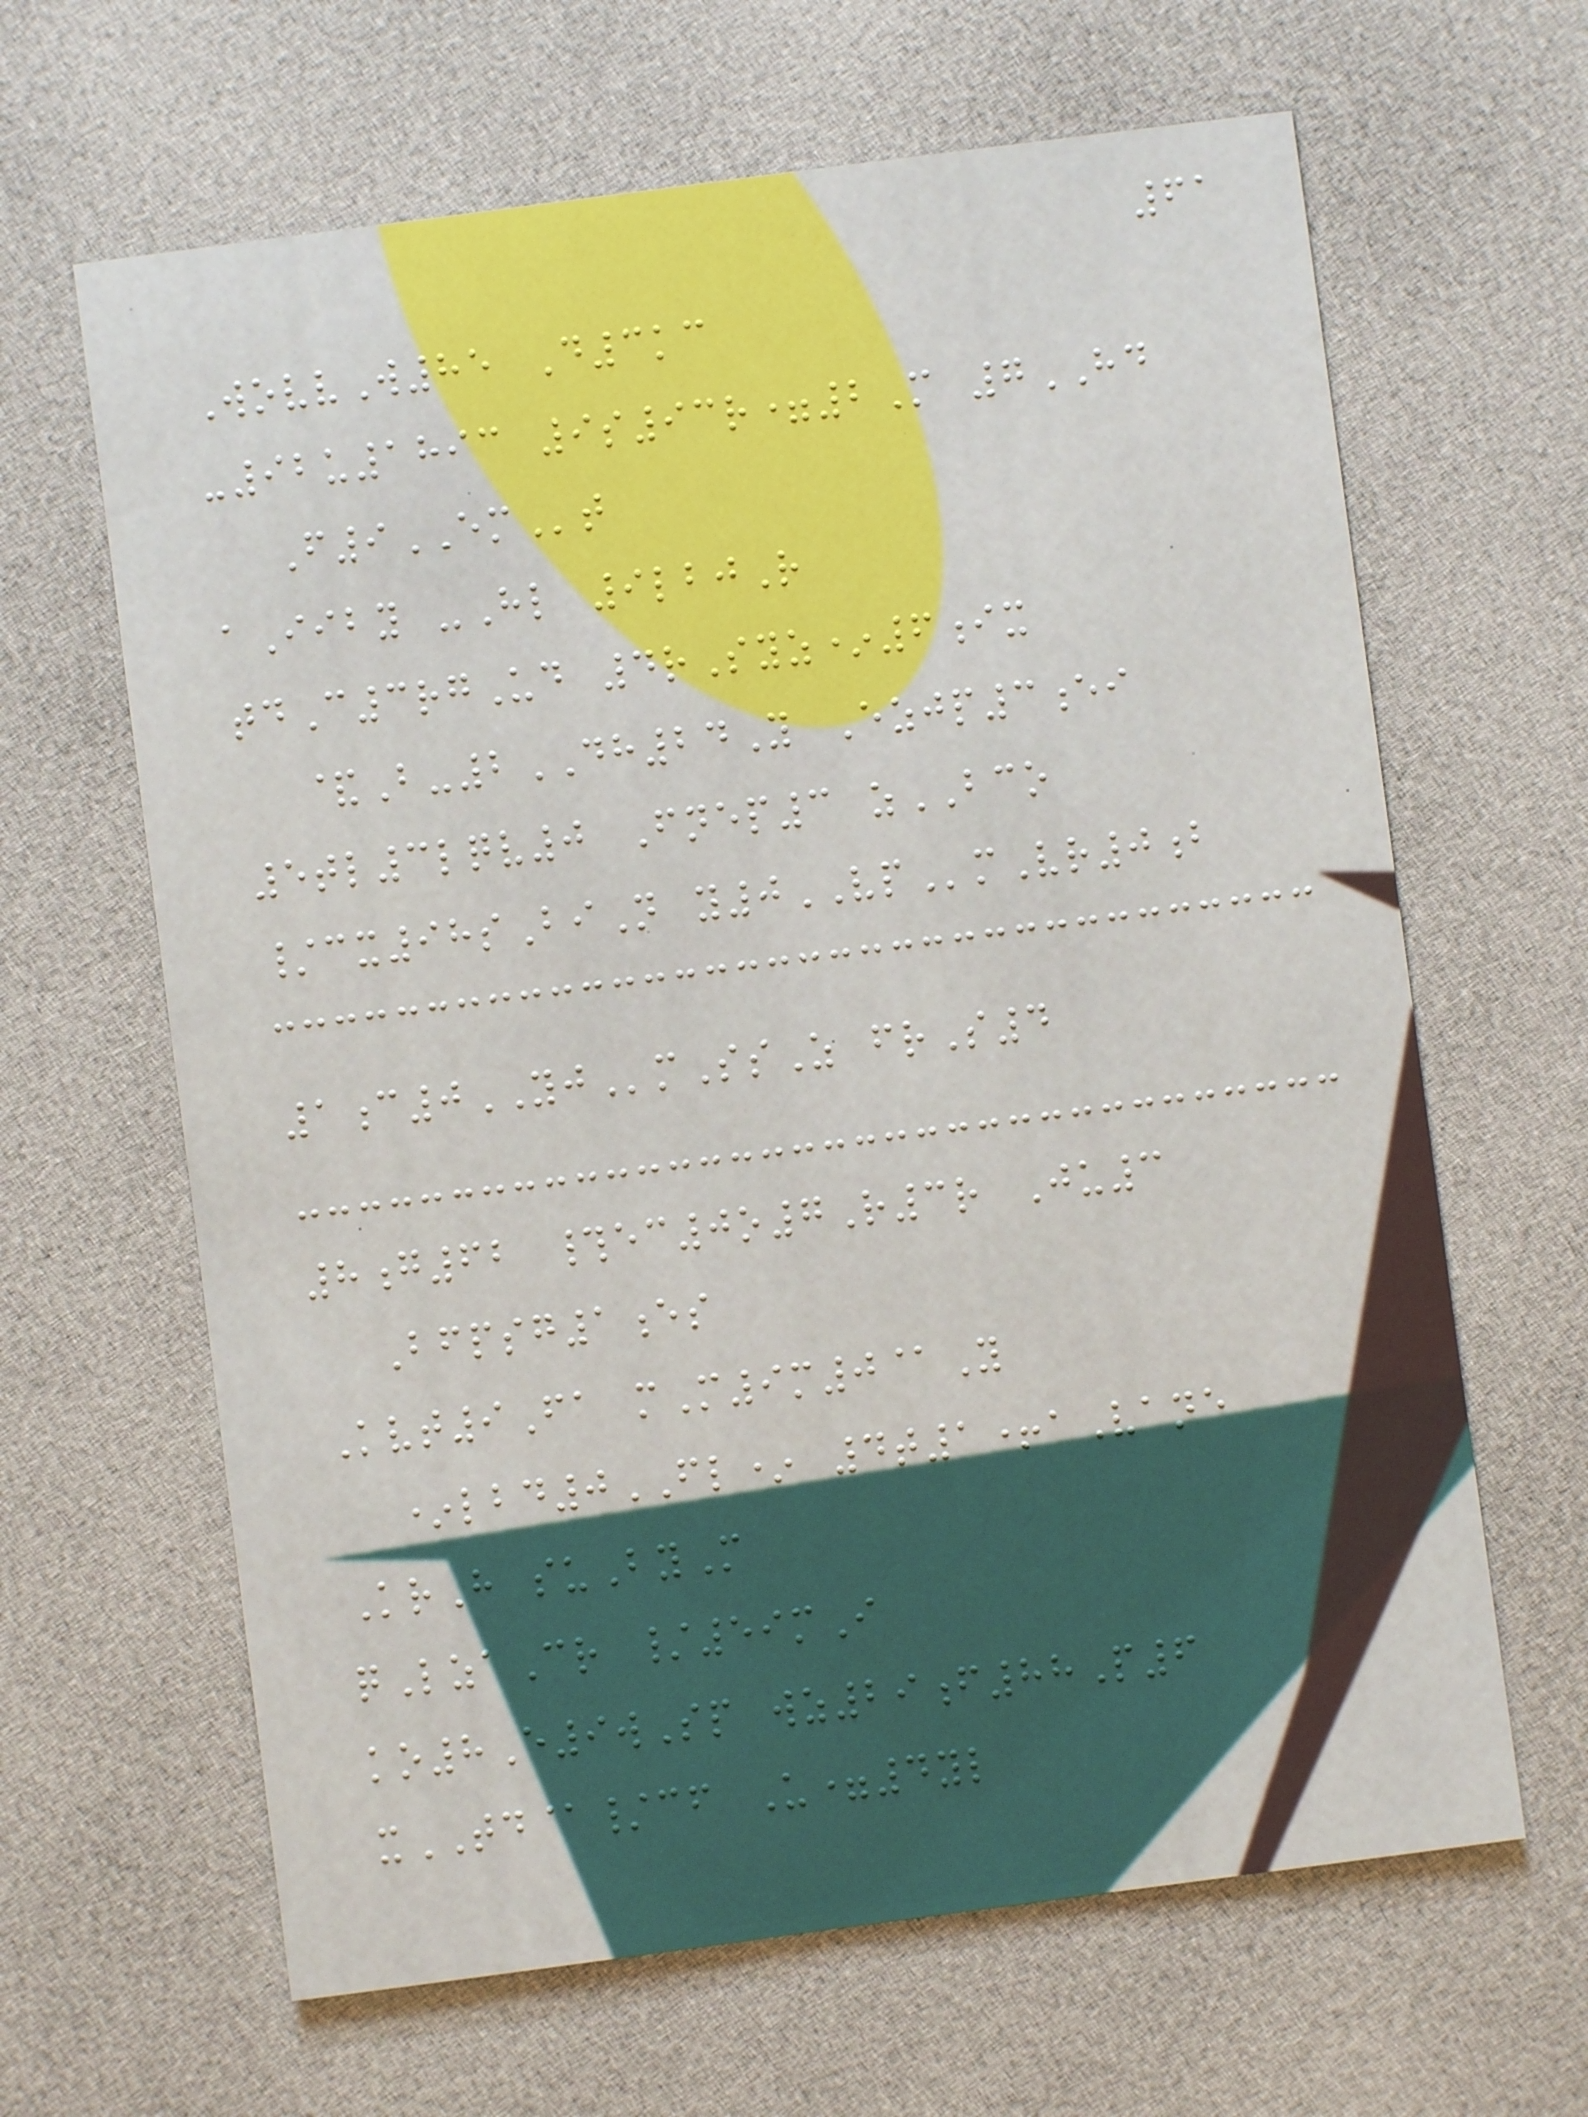61
WovvW85 D3kc
-92u1893 9s93r=2M 7HD
F9EMt
aIiby -Hl 9lbjR
tdC3rgUd 4rSyz*6ix
&B-2DH24Y Ezjp3ei
5tl3lqv0 Fnep3 zBCO
/cx98sBiN y0VPmVr0b
1c0YJmSsZ frS4
8g62 #ec0o7R3r Ju3
Bfpsg1es
Kvt9Fa mM9m0@Y
*lbd0FL* 4t1+aVane
KrH suByM
qLzaCr /59mI
ko8E9wSp wz29f88P6
xTD@/cf U=4yl
